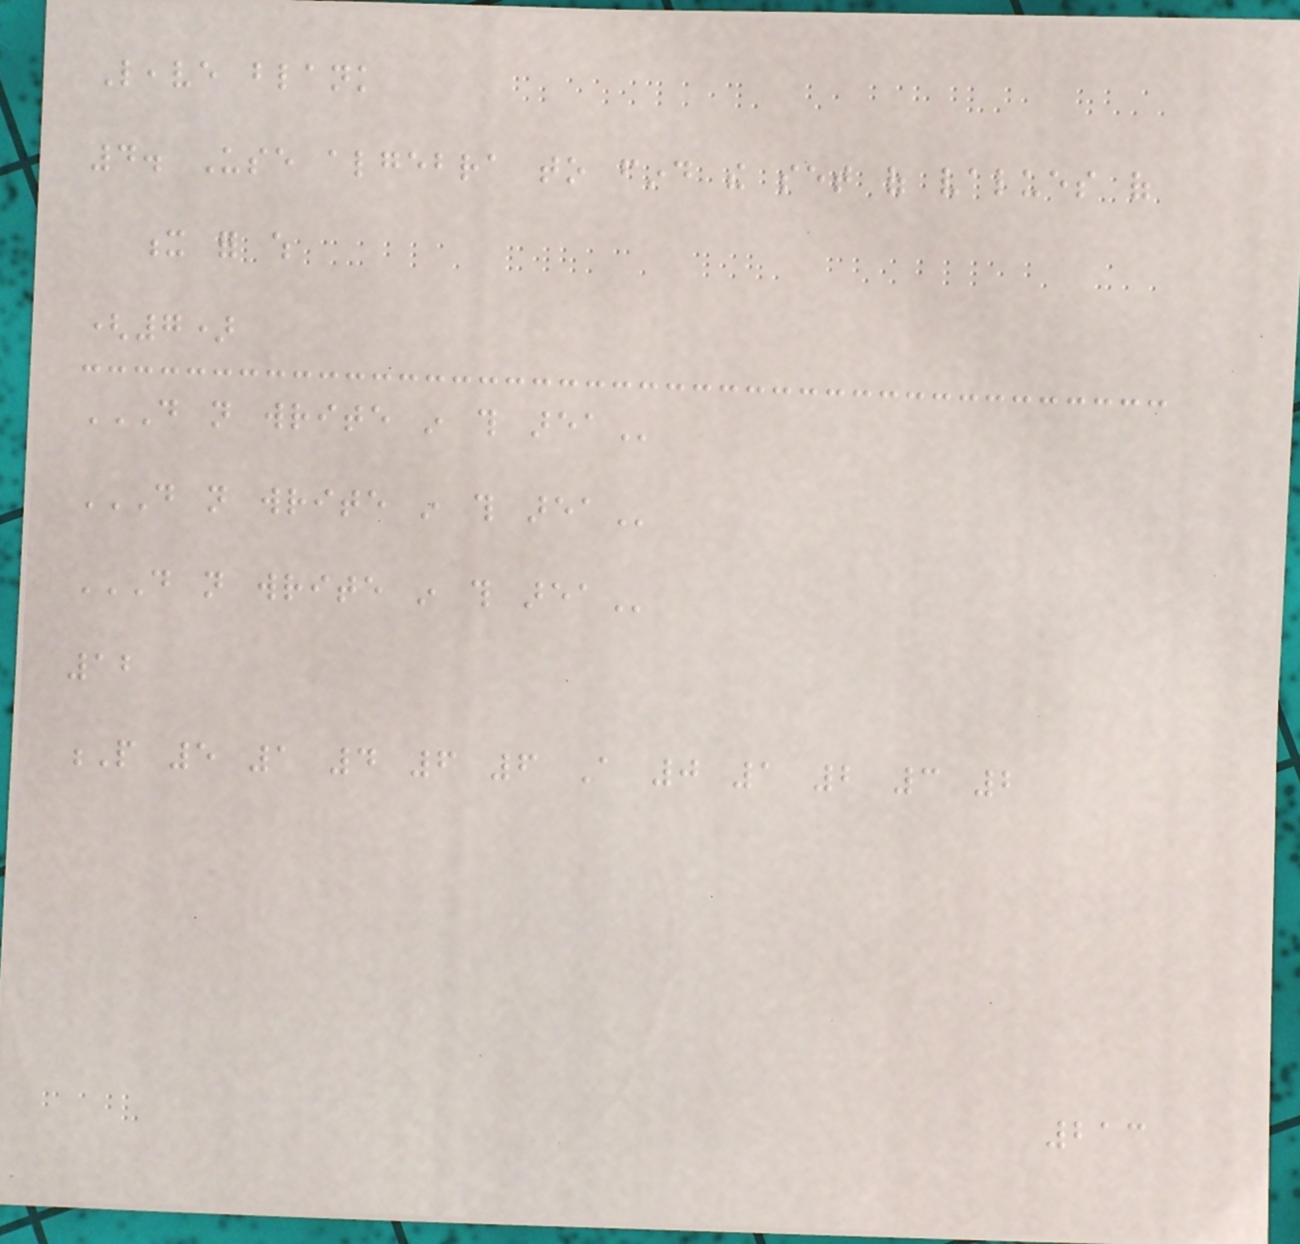Leave blank
4. Use algebra to find the set of values of
x for which
(7)
DO NOT WRITE IN THIS AREA
DO NOT WRITE IN THIS AREA
DO NOT WRITE IN THIS AREA
12
P 5 1 4 6 6 A 0 1 2 3 2
213
